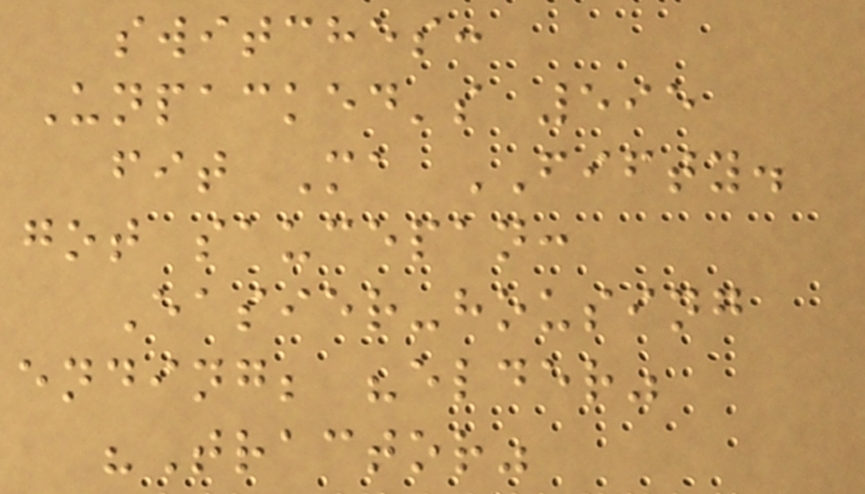switches:
Unpacked's 595
fit Ma FIFTY.
got saucepan:
Easier-housing
ending; "elder"
"Tractor"
